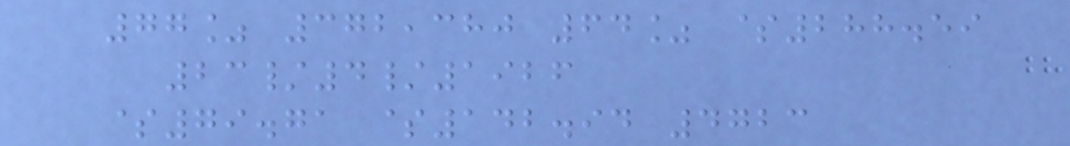77% 372,380 64% $288.59
23/4/1926
$79.71 $142.94 4723
